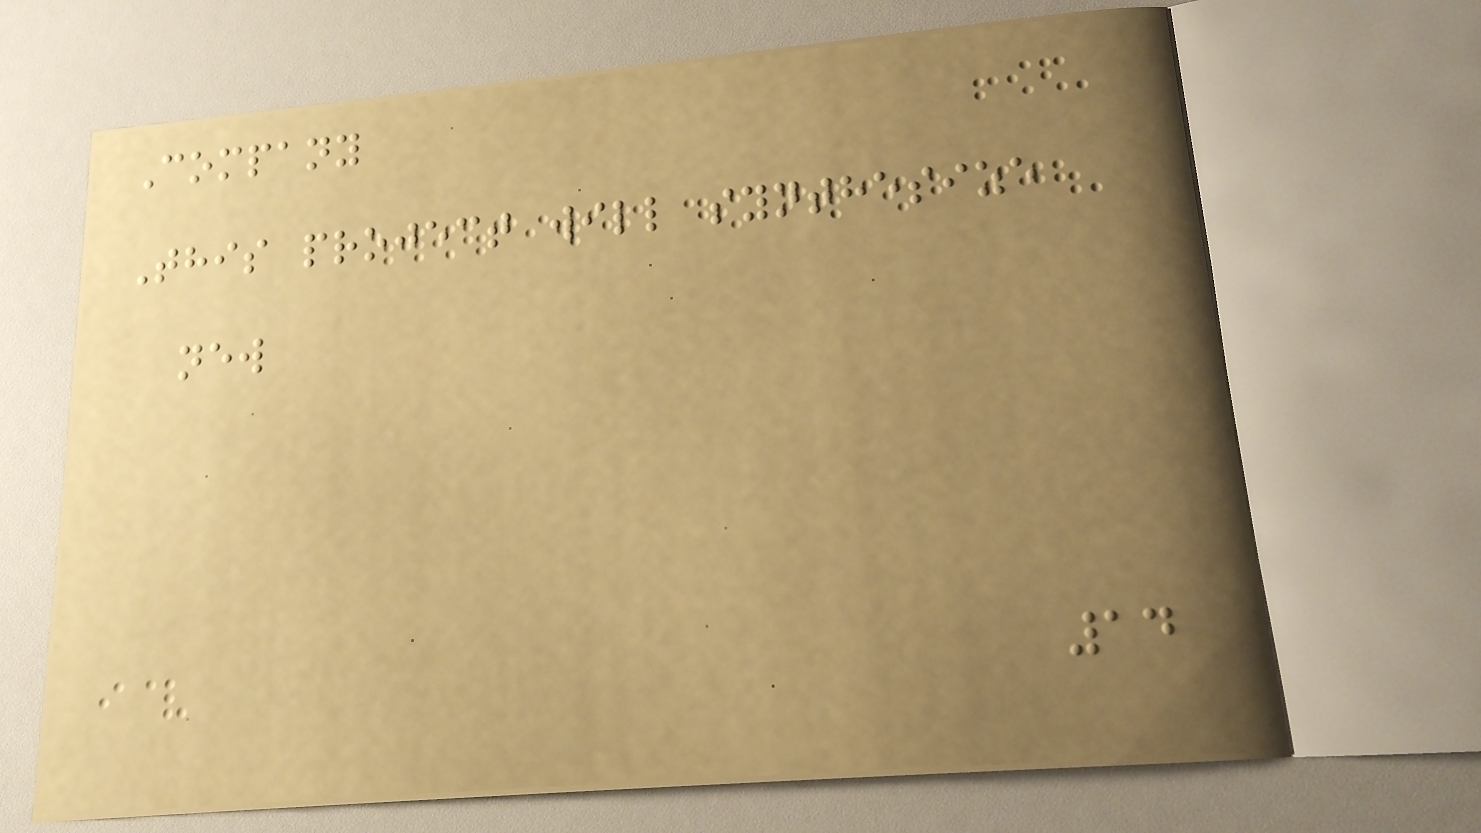Company
This project will synthesize
new
14
